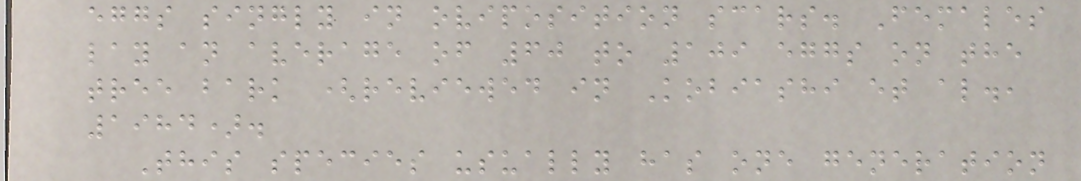eggs singly in oviposition scars. Females
lay an average of 60 to 109 eggs on the
tree bark (reviewed in Kobiashi et al.,
1984).
This species usually has one generation
